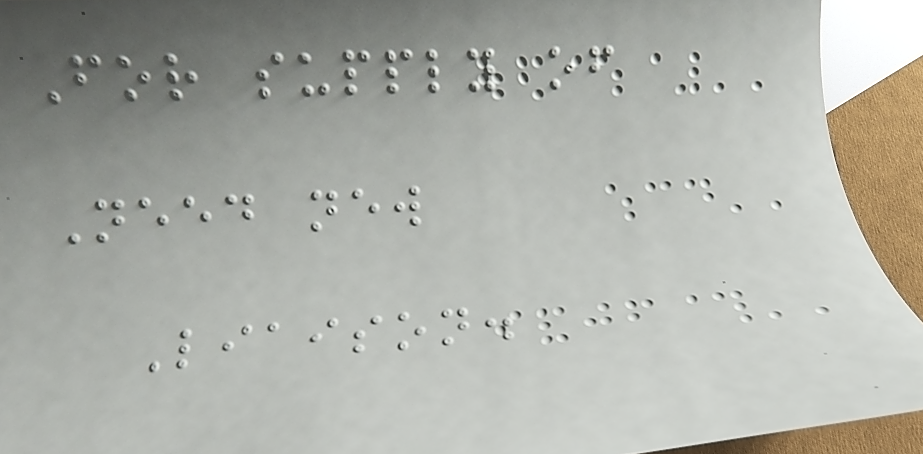For supply of
Need new
Liaison.
